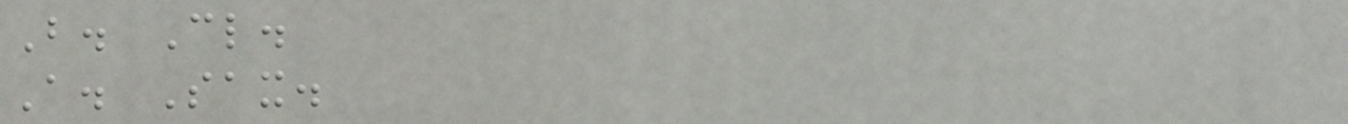B. Cl.
A. Sax.
